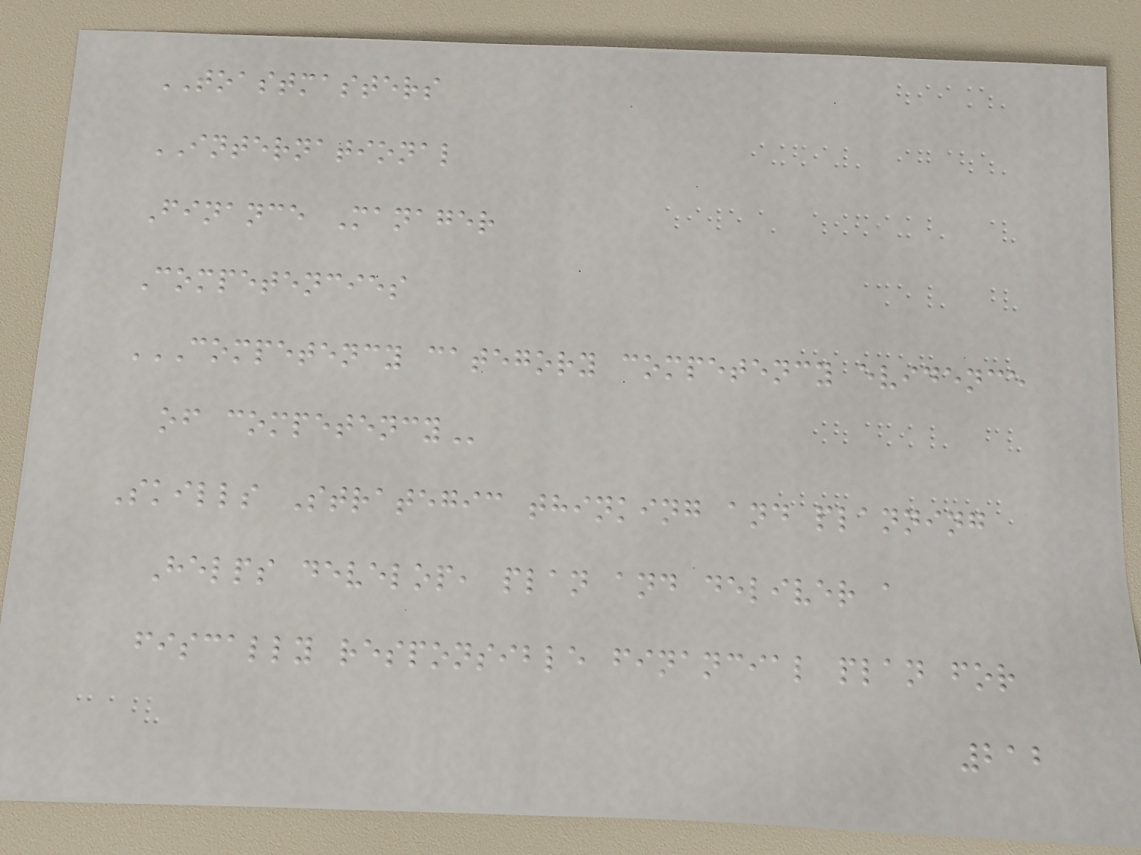TOASTMASTERS
INTERNATIONAL
Finance Manager
Competencies
COMPETENCY CATEGORY COMPETENCY EVIDENCE
OF COMPETENCY
Skills Strategic thinking and planning
Helps develop, plan and deliver a
fiscally responsible financial plan for
212
